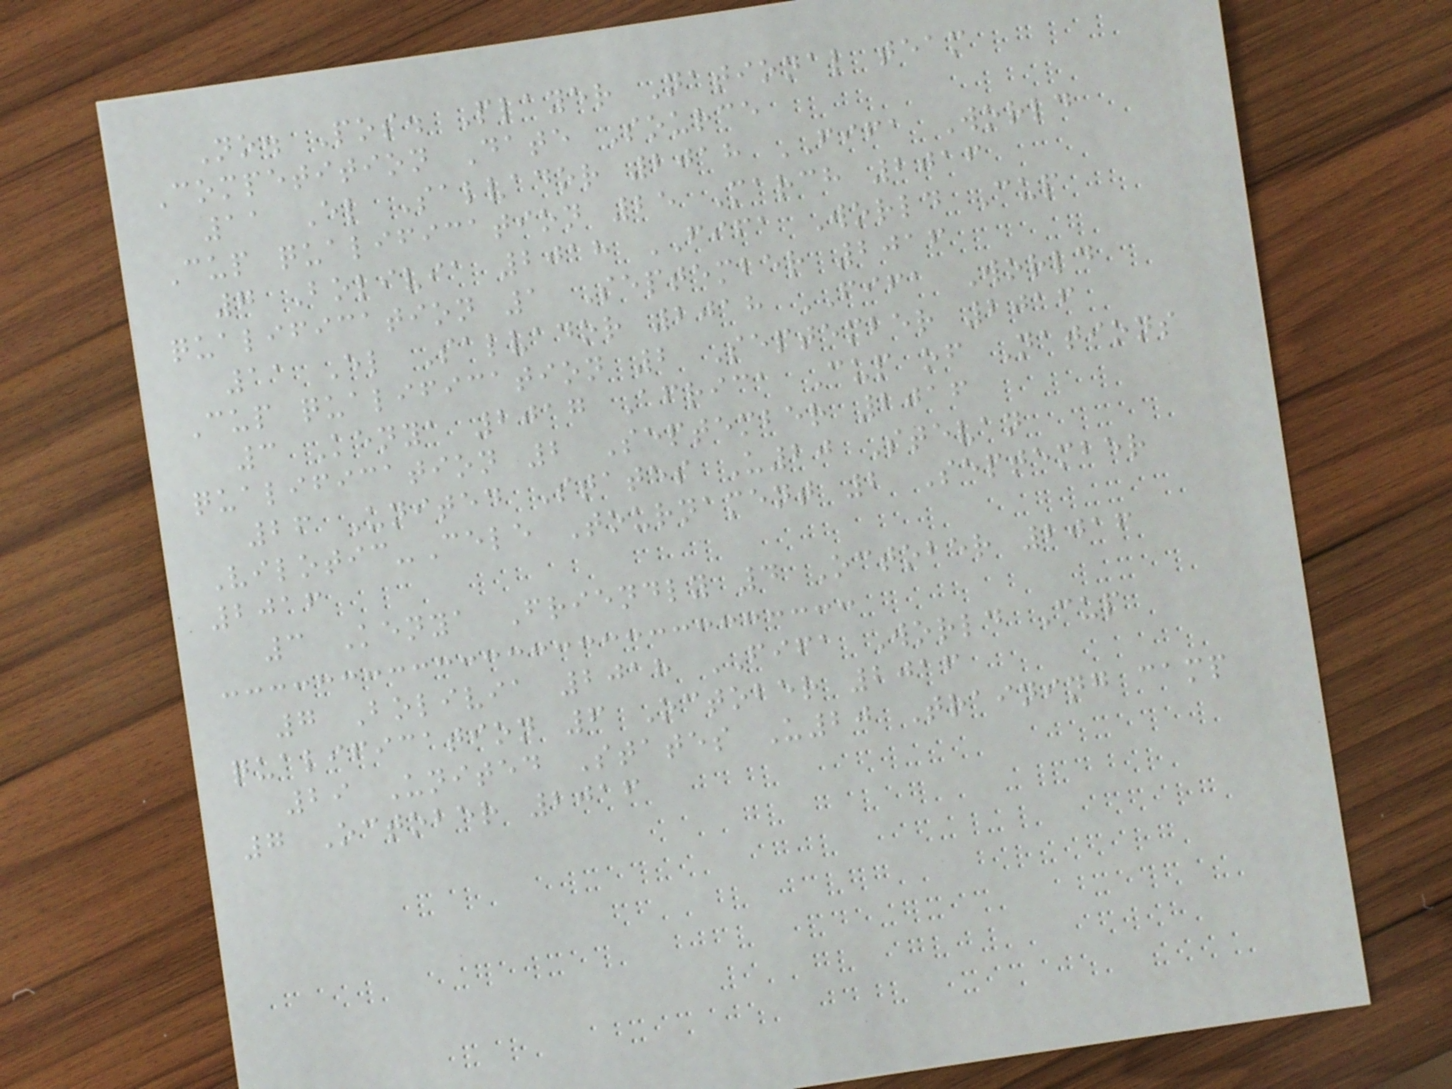No. Pos. Player National team
Competition Date Source
11 El Salvador 2018 FIFA World
Cup qualification 25 March 2016
7 Bolivia 2018 FIFA World Cup
qualification 1 September 2016
11 El Salvador 2018 FIFA World
Cup qualification 2 September 2016
3 Kenya 2017 Africa Cup of Nations
qualification 2 September 2016
26 United States U20 Stevan
Vilotic-Cele Tournament 2 September
2016
3 Kenya Friendly 4 October 2016
7 Bolivia 2018 FIFA World Cup
qualification 6 October 2016
29 United States U20 Training camp
7 October 2016
